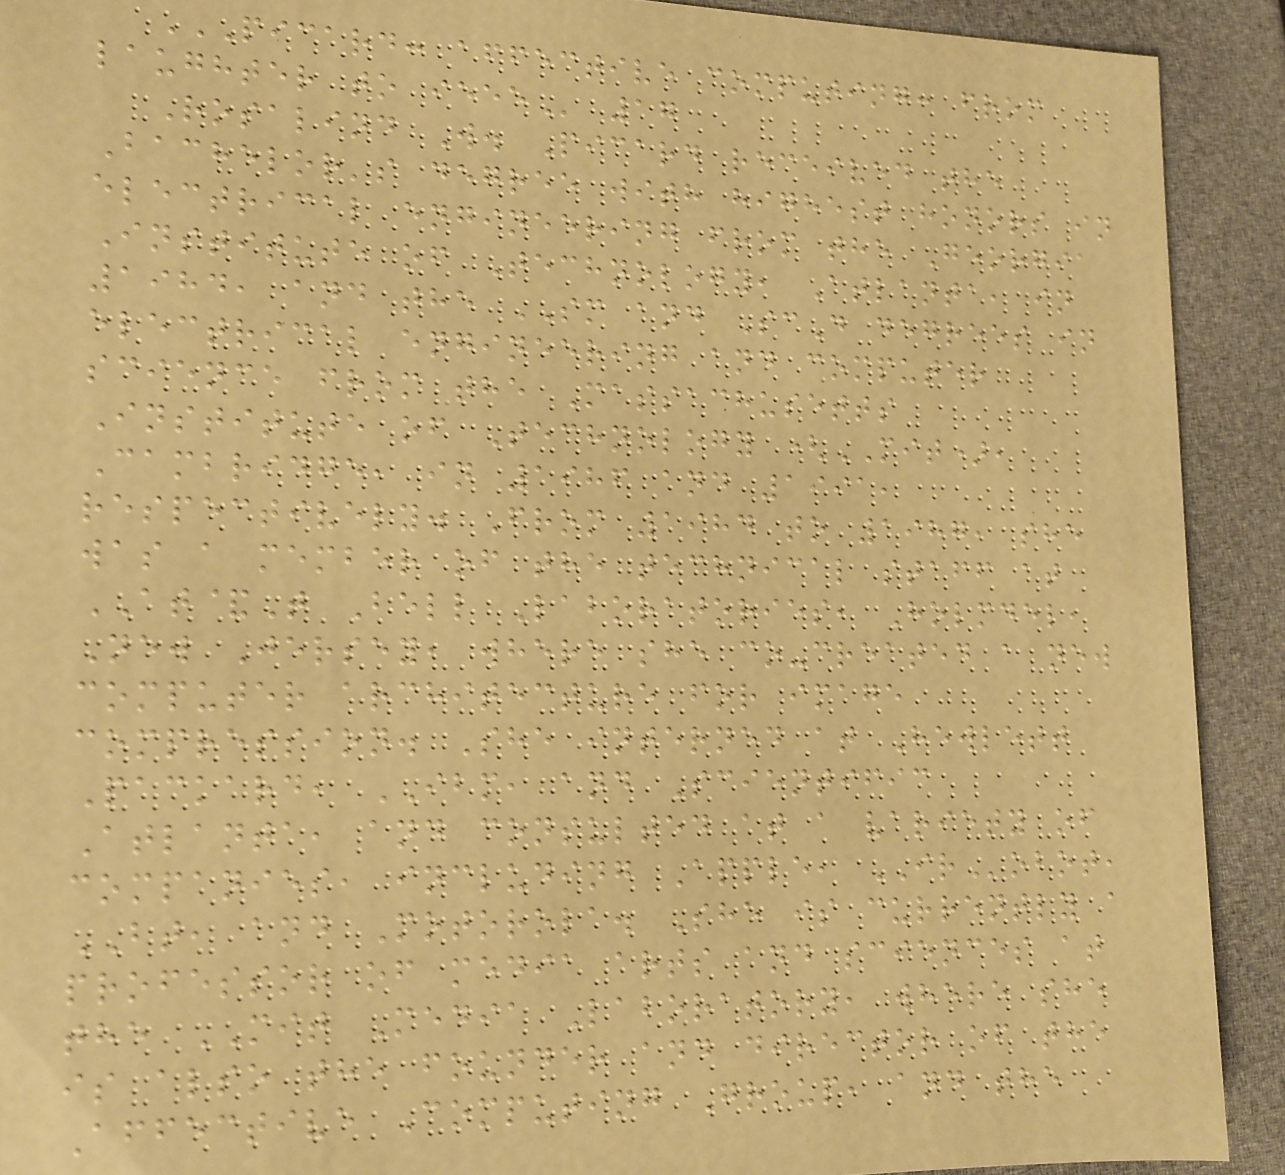PICARD: AFFECTIVE COMPUTING: FROM
LAUGHTER TO IEEE 17
Rosalind W. Picard received the
Bachelor's degree with highest honors in
electrical engineering from the Georgia
Institute of Technology, Atlanta, in
1984, and the SM and ScD degrees in
electrical engineering and computer
science from the Massachusetts
Institute of Technology (MIT),
Cambridge, in 1986 and 1991,
respectively. From 1984 to 1987, she
was a member of the technical staff at
AT&T Bell Laboratories, Holmdel,
New Jersey, where she co-created a new
computer architecture for image
compression. She interned at Hewlett
Packard, IBM, and Scientific
Atlanta, and consulted at a variety of
companies, including Apple, IRobot,
BT, and Motorola. She is currently a
professor of media arts and sciences at
the MIT Media Laboratory, where she
is also the founder and director of the
Affective Computing Group, and the
